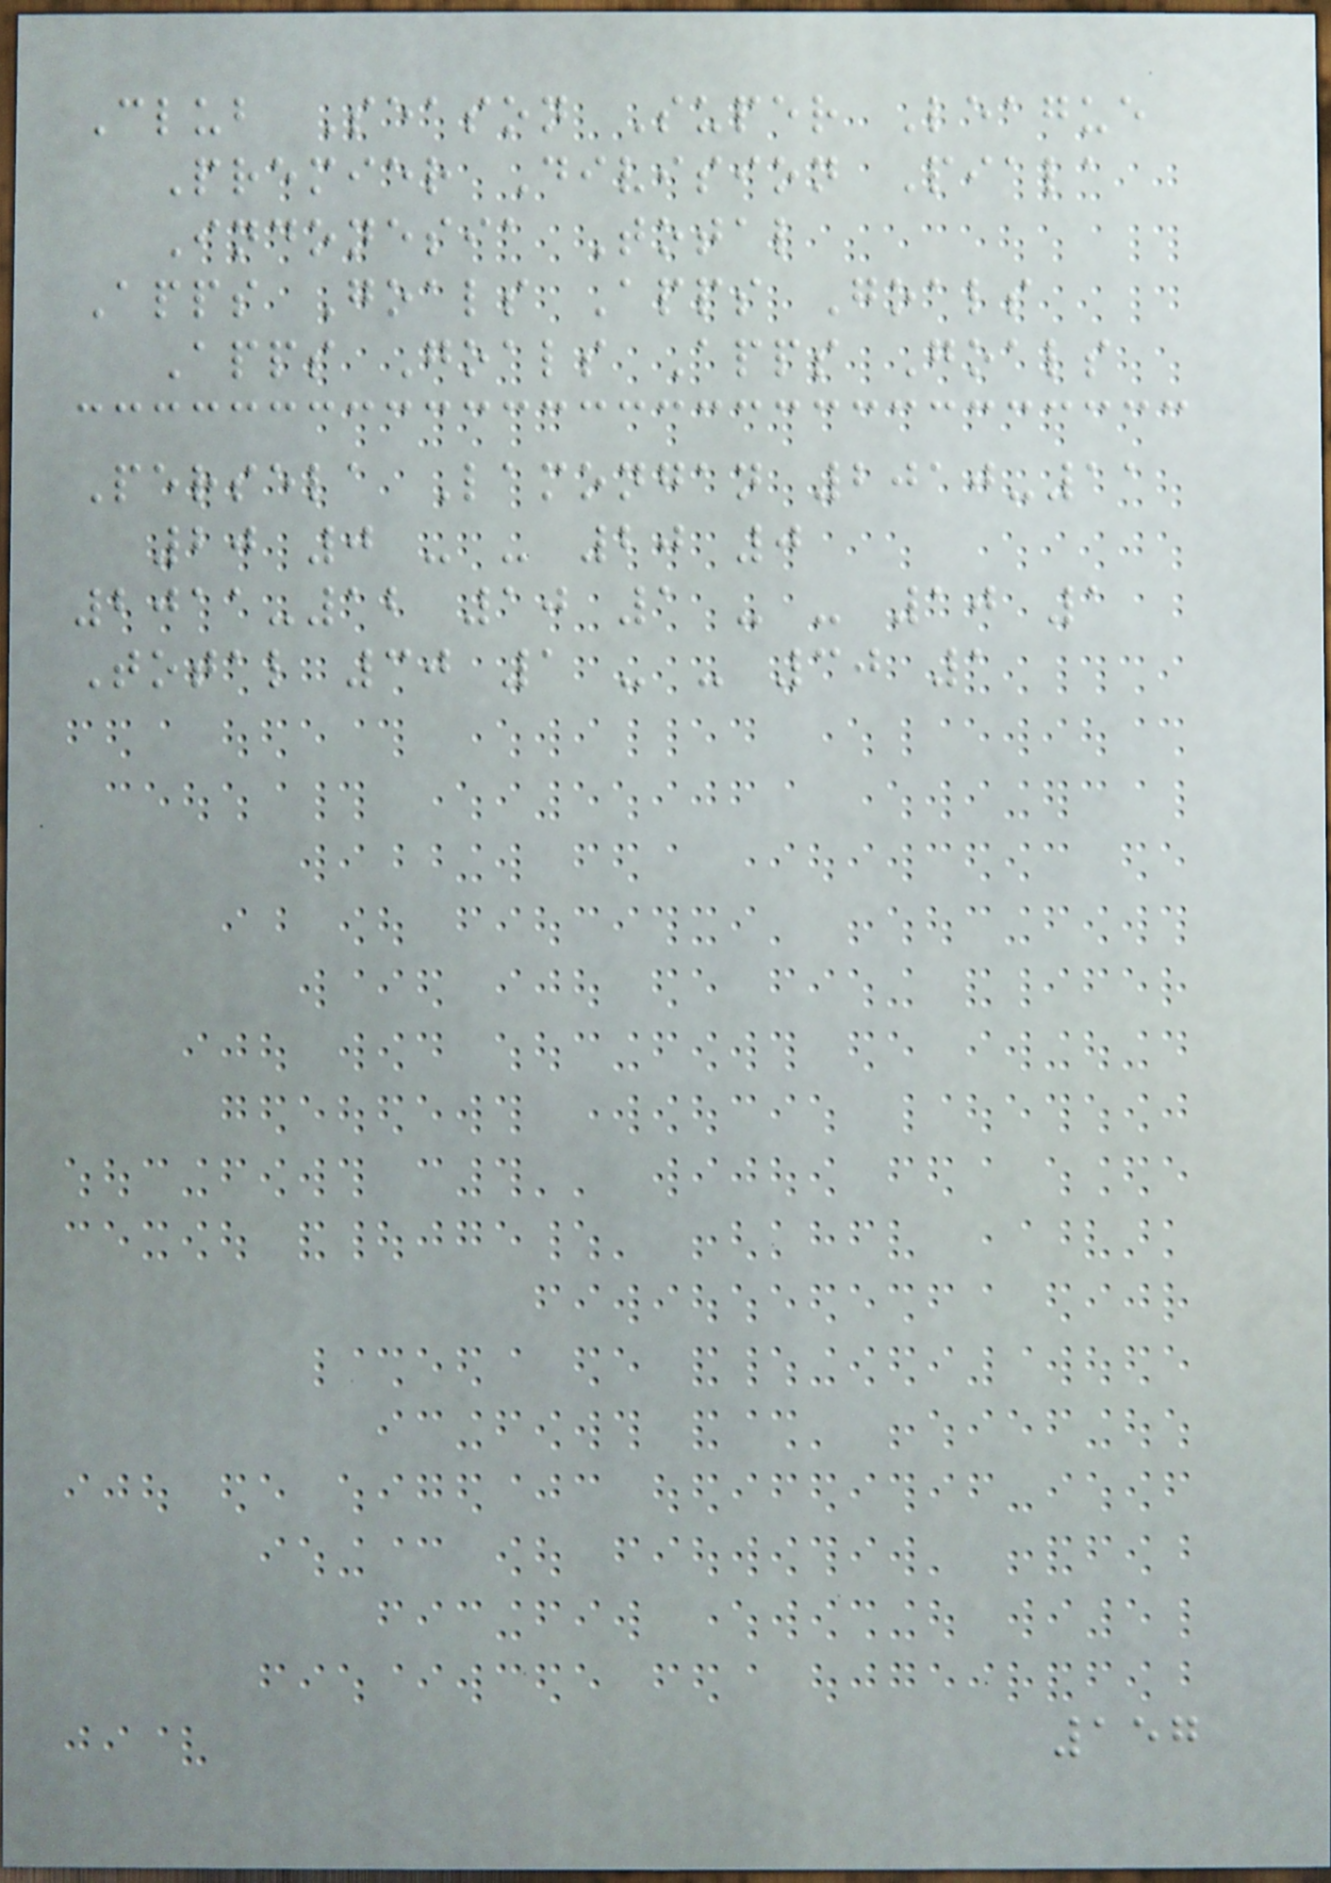Club Season Super League
Premier Division Piala
Indonesia Total
Apps Goals Apps Goals
Apps Goals Apps Goals
Persela Lamongan 2010-11
20 0 - - 20 0
2011-12 10 1 - - 10 1
Total 30 1 - - 30 1
157
